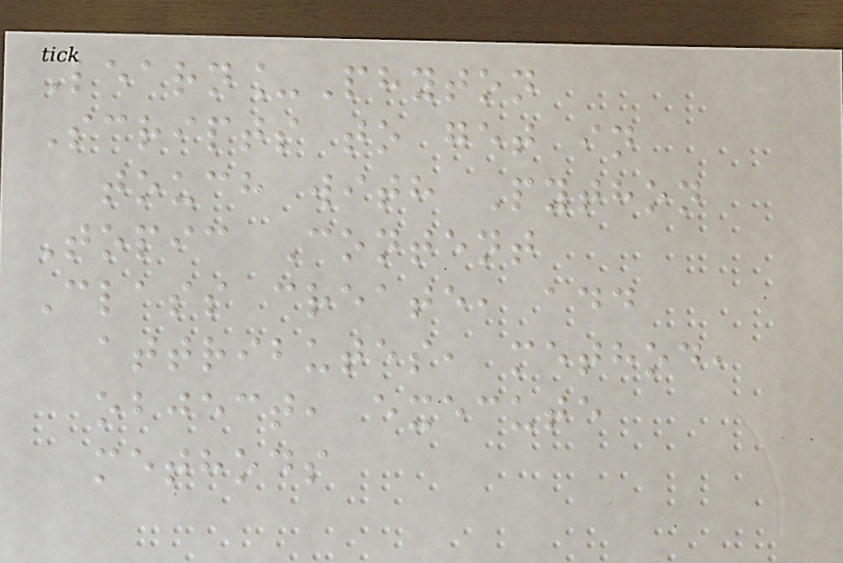Learn_Phyton
Scripts to get in
touch with Python
Topic Content
Class create, add
attributes, method,
object, execute
methods
